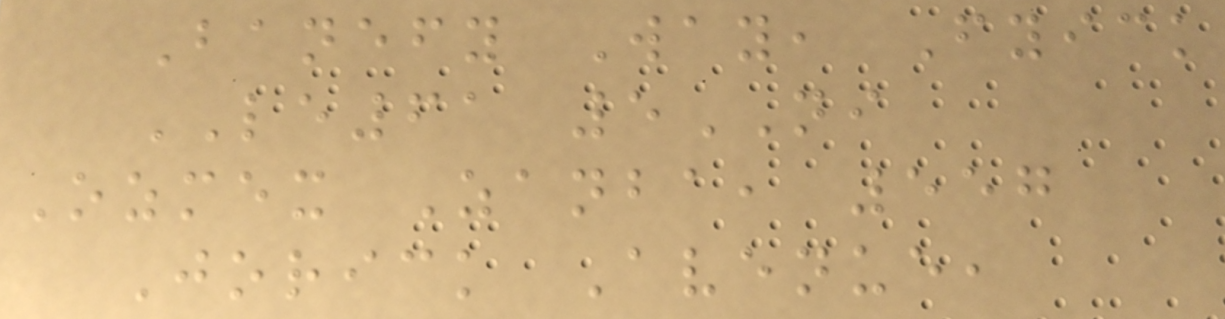Banefy Way, Fyick
LE61 5NI
Ozmex Zanba, 557
Jorick Avenue,
